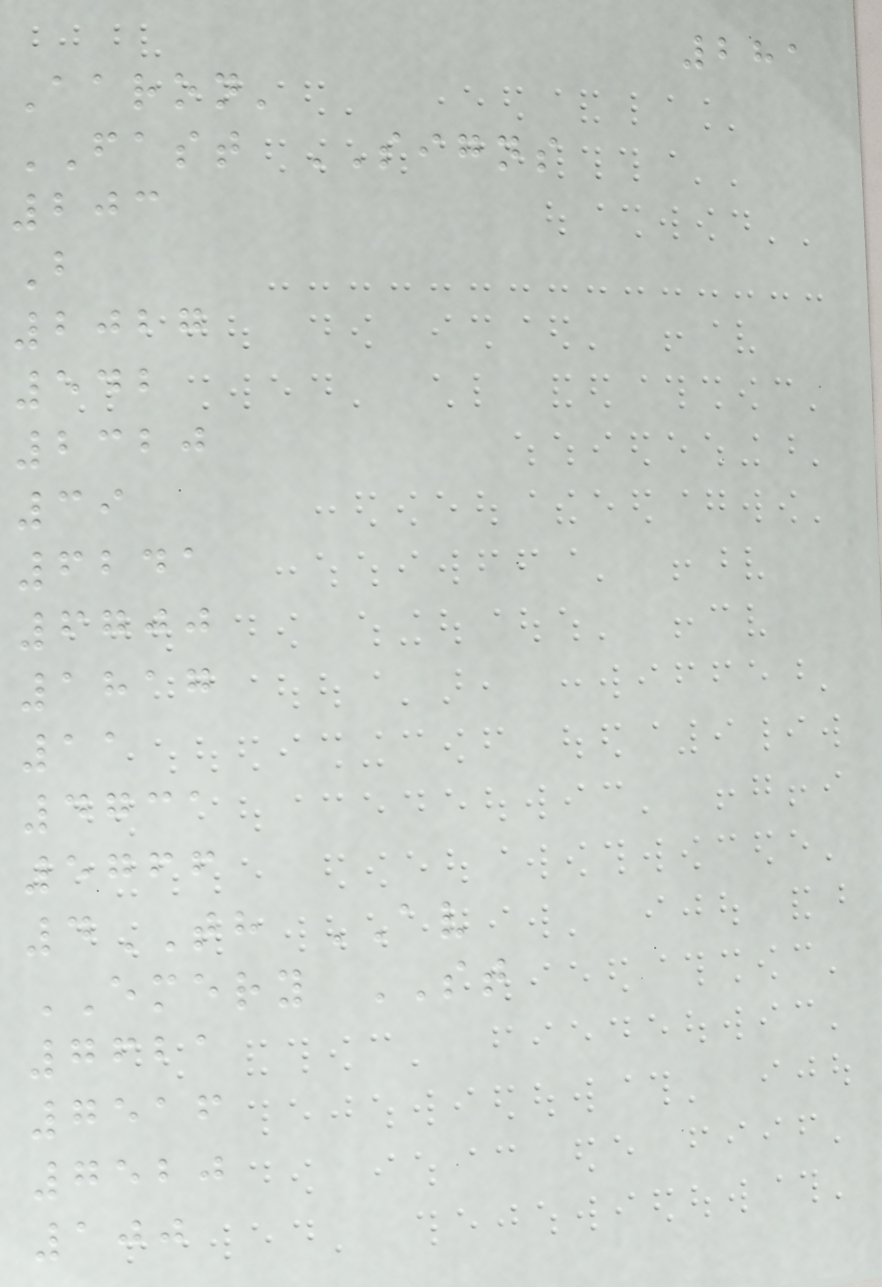281
Aaron'
FAST SIGNS
203
B
2027
542
2320
39
6241
6700
1817
11
4731
5766
4TH AV
EMERY ST
7621
7516
7520
100
